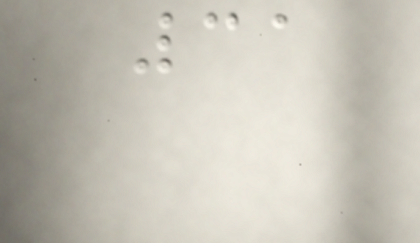31
